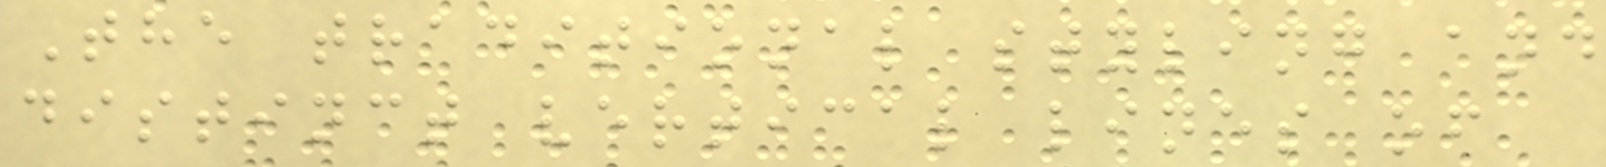The traditional styling and
distinct vertical lines of
